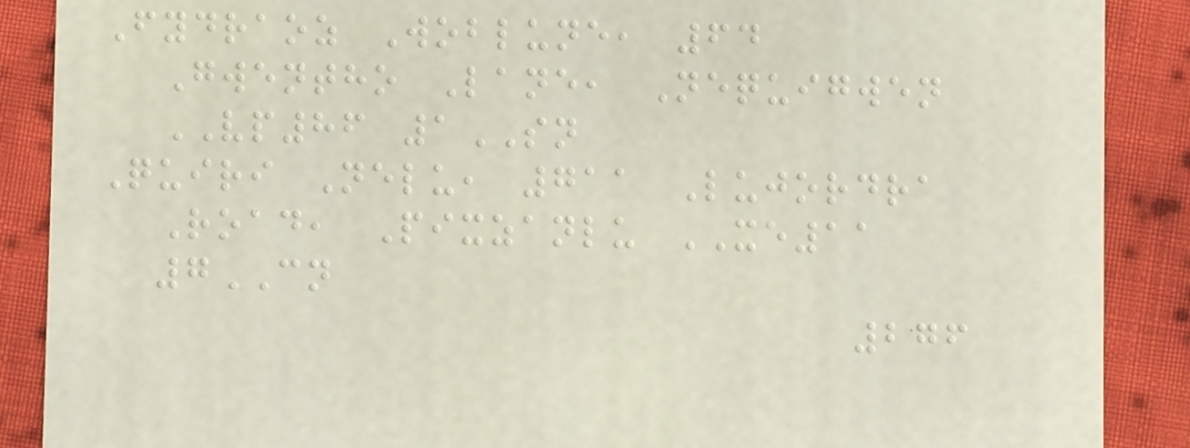Fydraoz Woblune, 64
Gwentho Lane, Nequigwen
VP86 1SN
Quiri Nelu, 711 Lujordra
Road, Pixzanlu XE11
7CN
276
